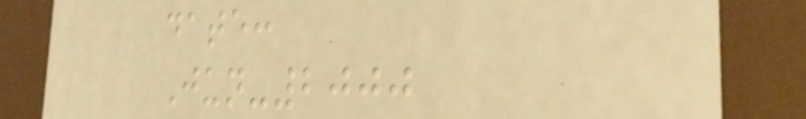date:
Jun-2000
